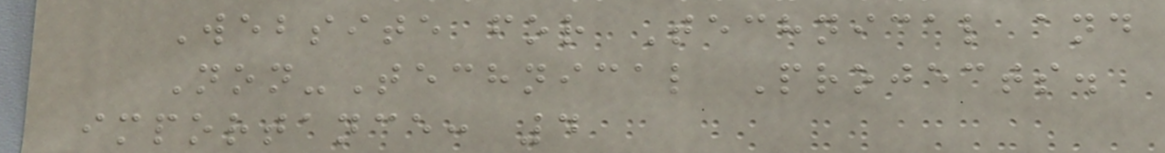Website for Technical and
Non-Technical Projects.
importance: 4
